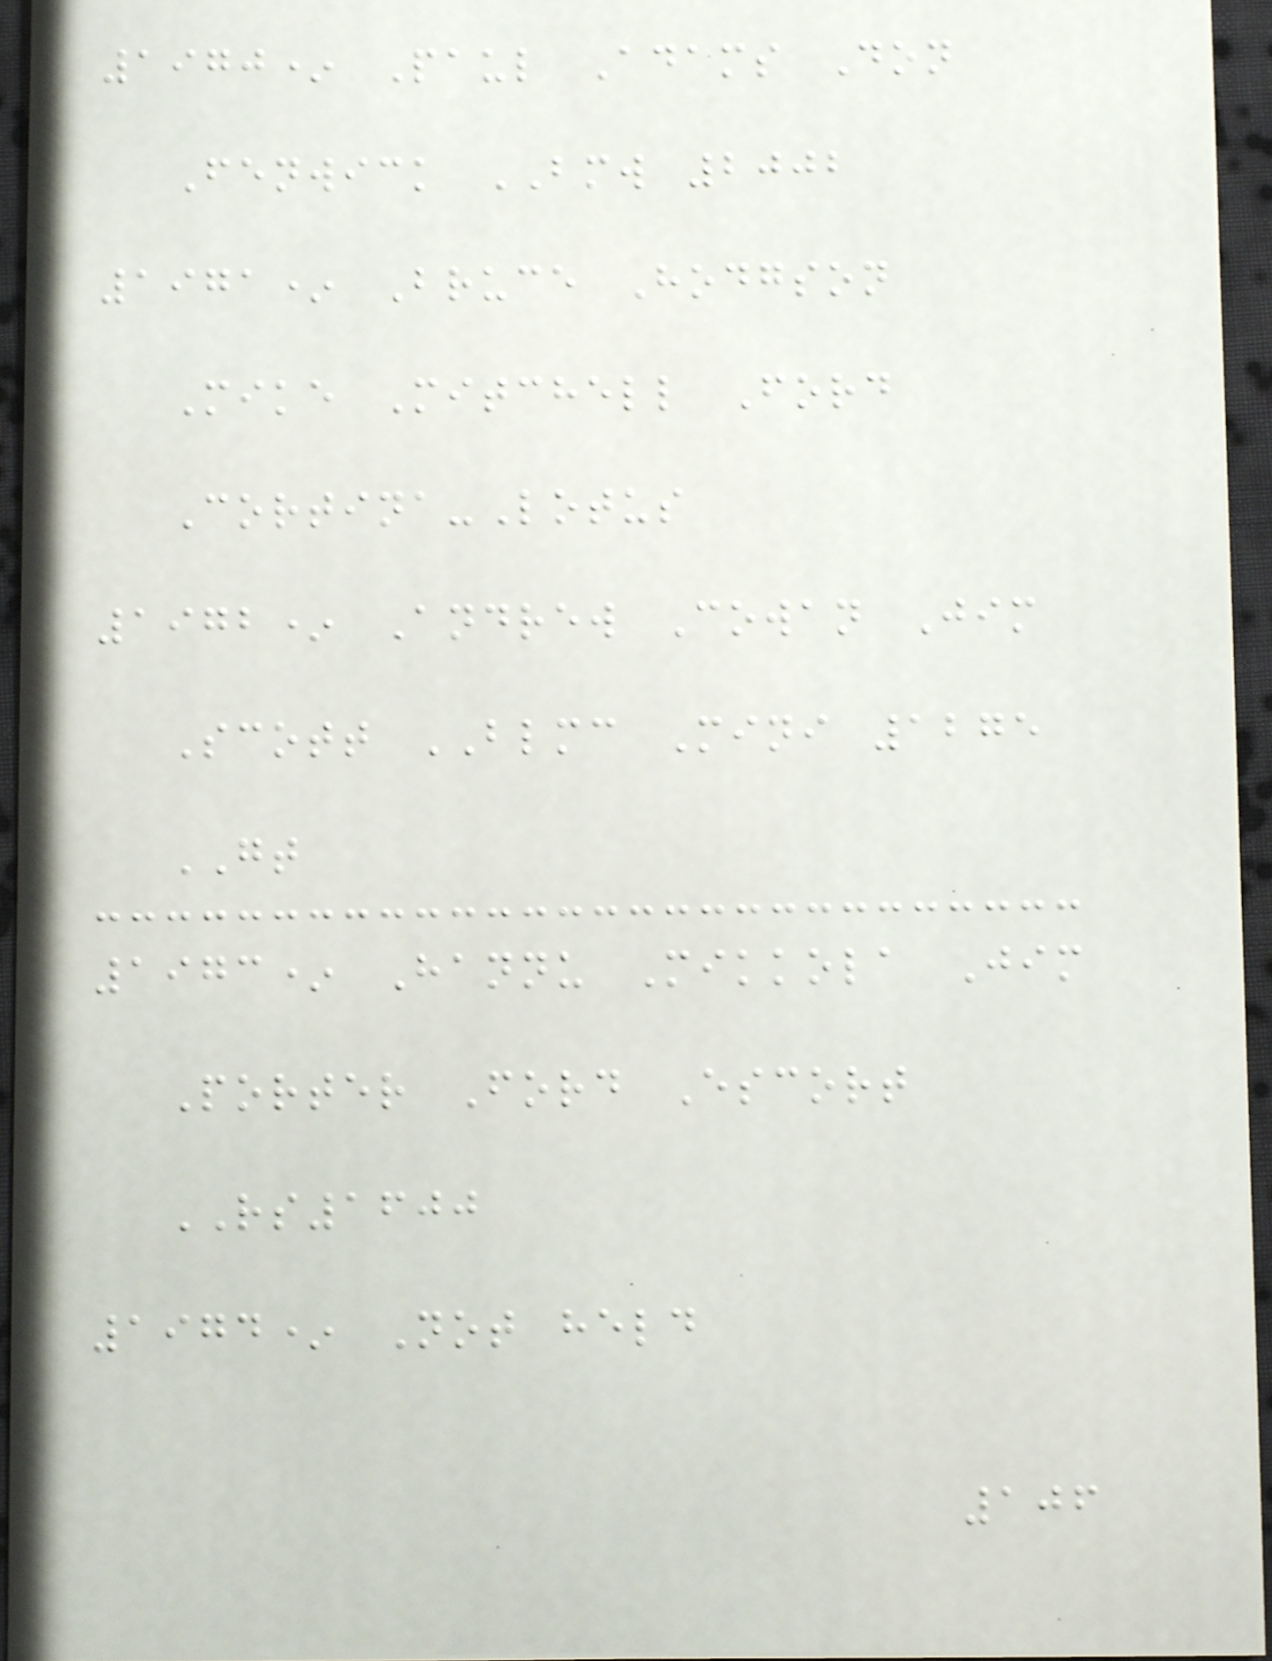1970* Paul Adams Don
Fenwick BMW 2002
1971* Bruce Hodgson
Mike Mitchell Ford
Cortina-Lotus
1972* Andrew Cowan Jim
Scott BLMC Mini 1275
GT
1973* Hannu Mikkola Jim
Porter Ford Escort
RS1600
1974* Not held
106
